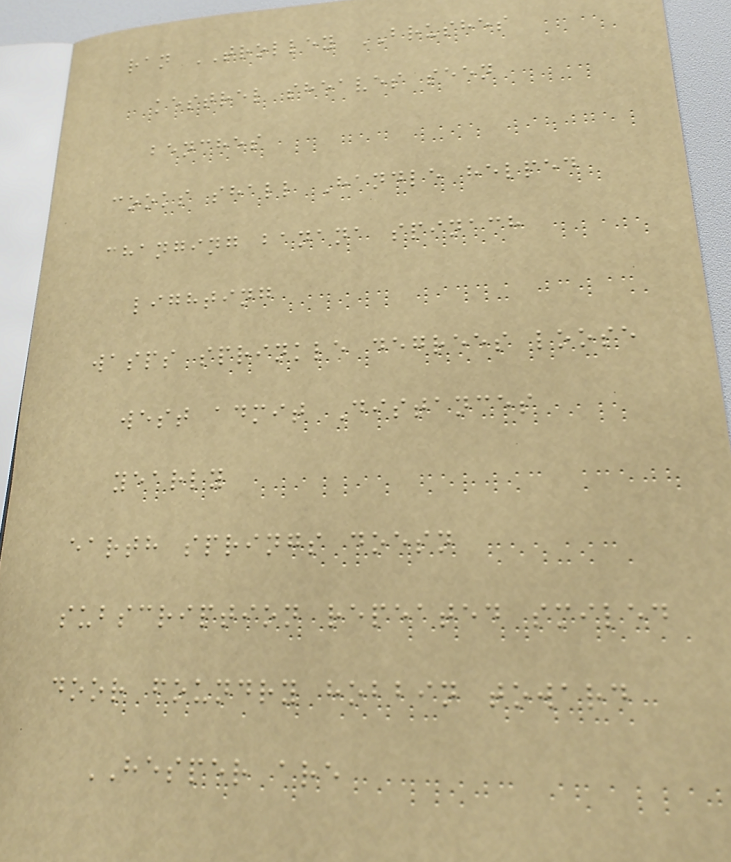ran TROLLEY BRUSHES
kestrel sheaves seen
benches
cooks shall Handle helped
changing banana spinach
lighting
wasps sprinkle degrees loose
west admit Distances
yearly
earth springs doesn
subscription repeated smiled
door foundry hobbin toward
HESPER are
